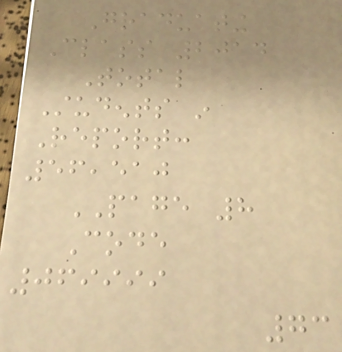Graduating
Class 2014
Total
Students in
Report:
56,510
PAGE 8
Code
069999
73
